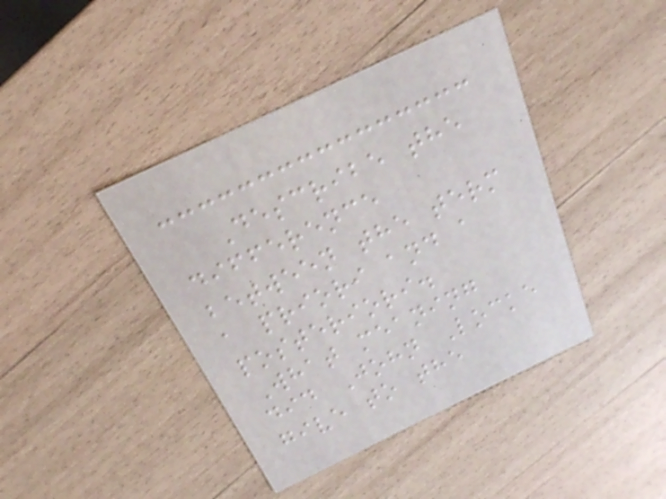Describe the
difference
between the term
a priori and a
posteriori.
What meaning
did John Locke
give to the
